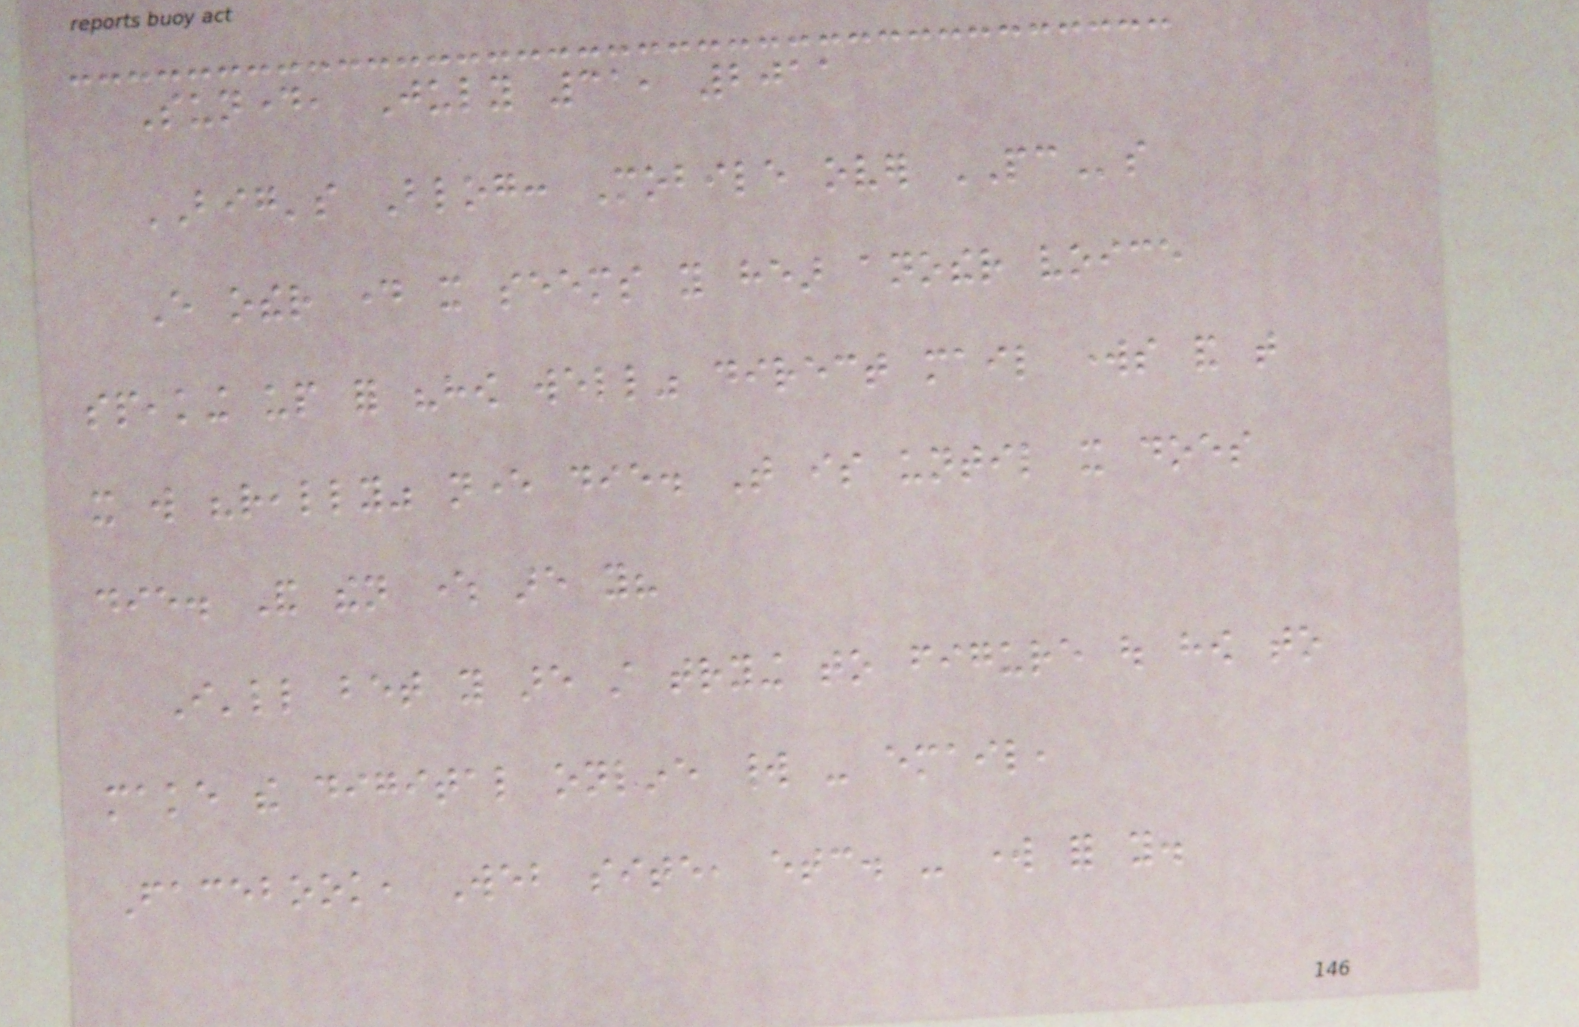Sunday, July 31, 2011
BIG's Blog: Mobile over PCs
Every other day it seems you hear another voice
speaking up for "how well" direct mail works and that
it will "really" never die. That is until it does
die. And then where are you?
I'll bet you are still trying to figure out how to
make the digital online world - email,
Facebook, Web site, etc. - work for you.
